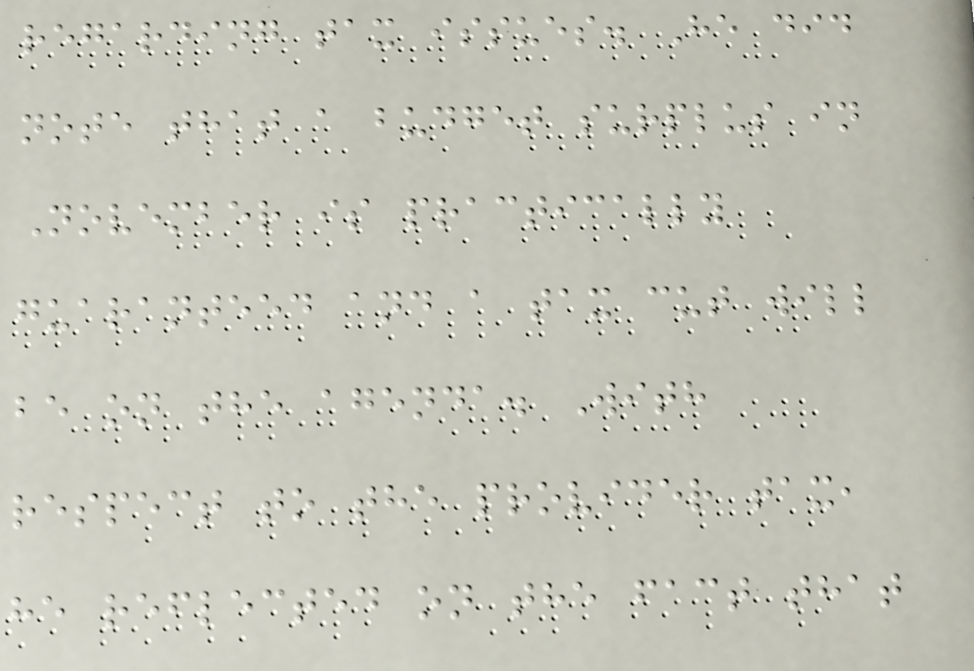regarding tax issues. He did
note that a budget surplus in
November is practically
guaranteed and a tax cut will
be on the agenda. With
respect to the provider tax,
he reflected on the fact that
